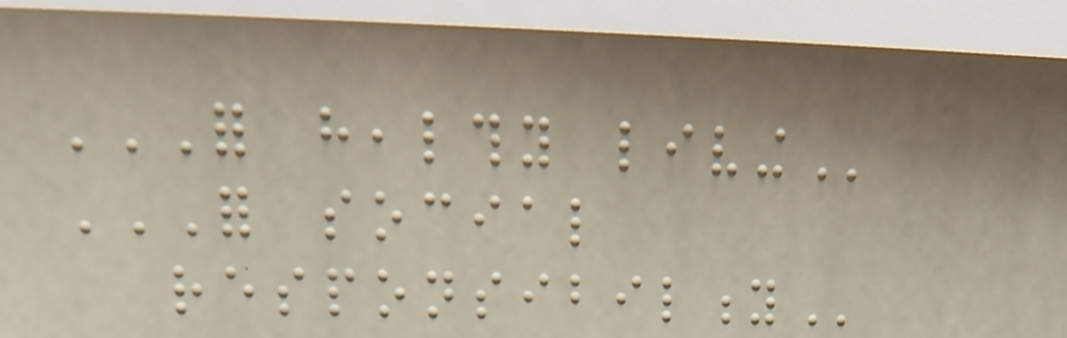FOR HEALTHY LIVING
FOR SOCIAL
RESPONSIBILITY
